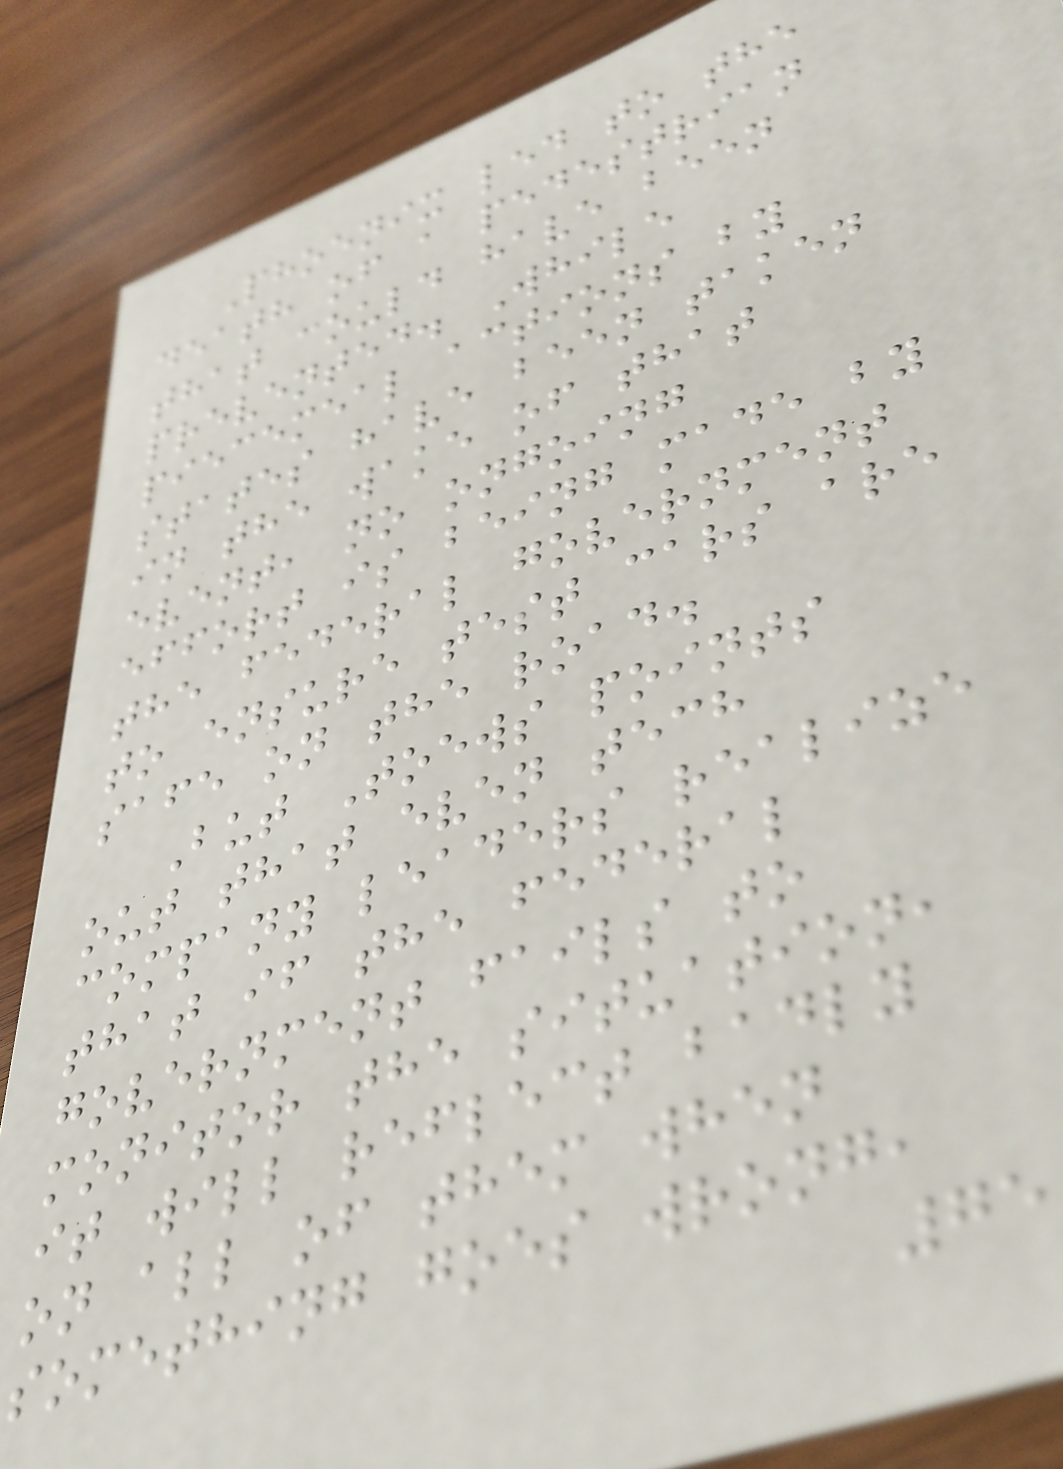Phoenix led to the
death of a pedestrian
that could have been
prevented. While
piecemeal actions by
states have been taken
in the wake of that
event, no ongoing
effort is being made by
the federal government
to ensure test cars are
safe on the road.
But Toews points
out that even tech
company leaders realize
that if the federal
government fails to
monitor the situation,
it will reflect badly
on all of them when
something goes wrong,
75
